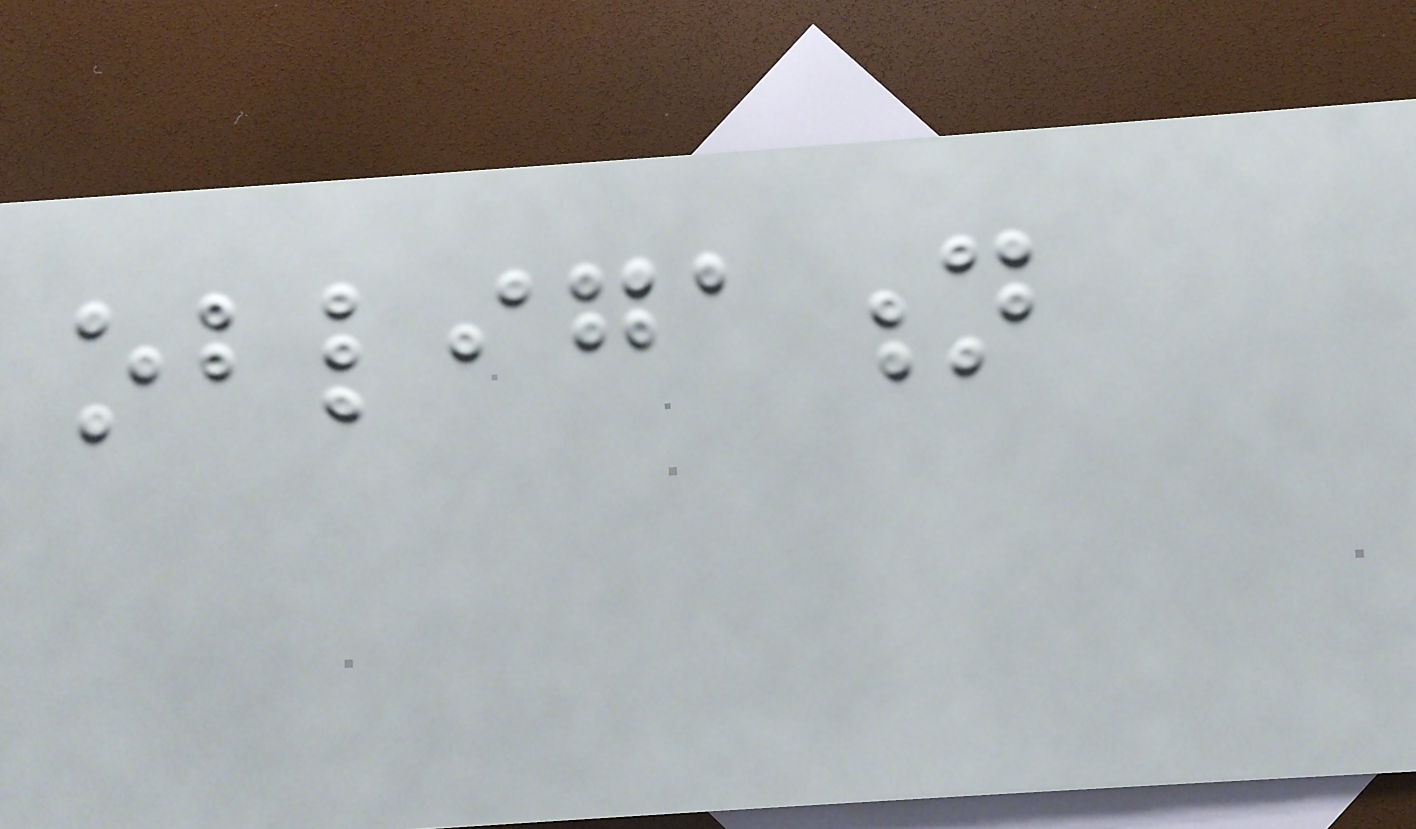obligation
